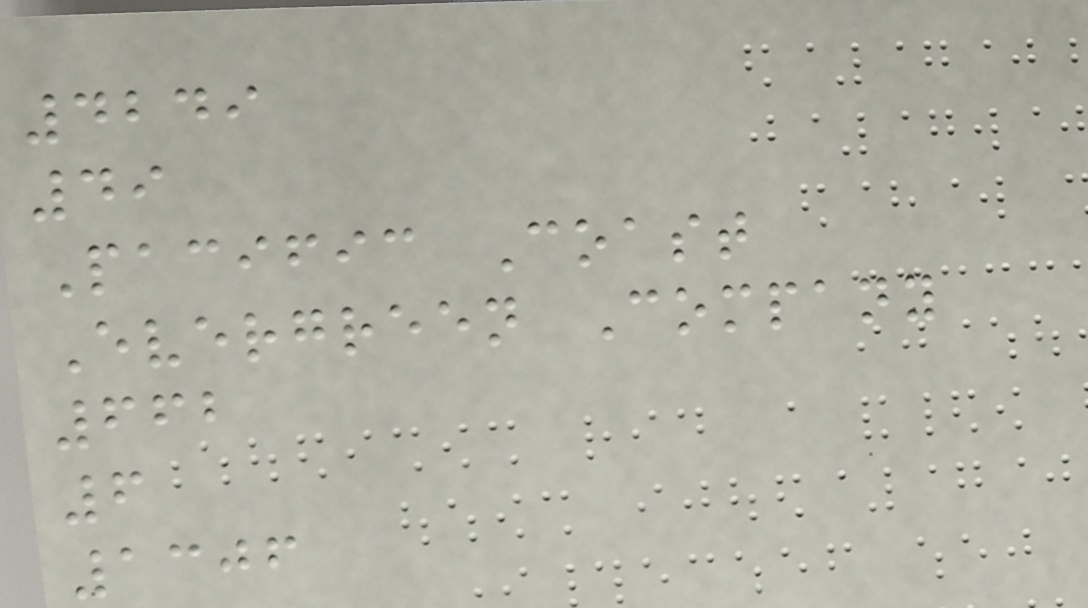4249
49
Pacific Coast
Evergreen Company
662
6
1306
